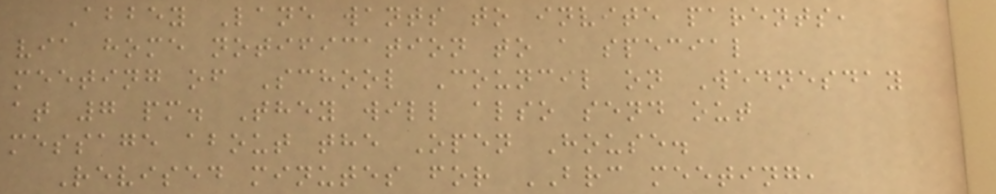Abbey Lane wants to invite parents,
via home notification to a special
meeting of School Council on Wednesday
at 7 pm. They will also send out
message about the Open House.
Revised minutes for BRC meeting,
